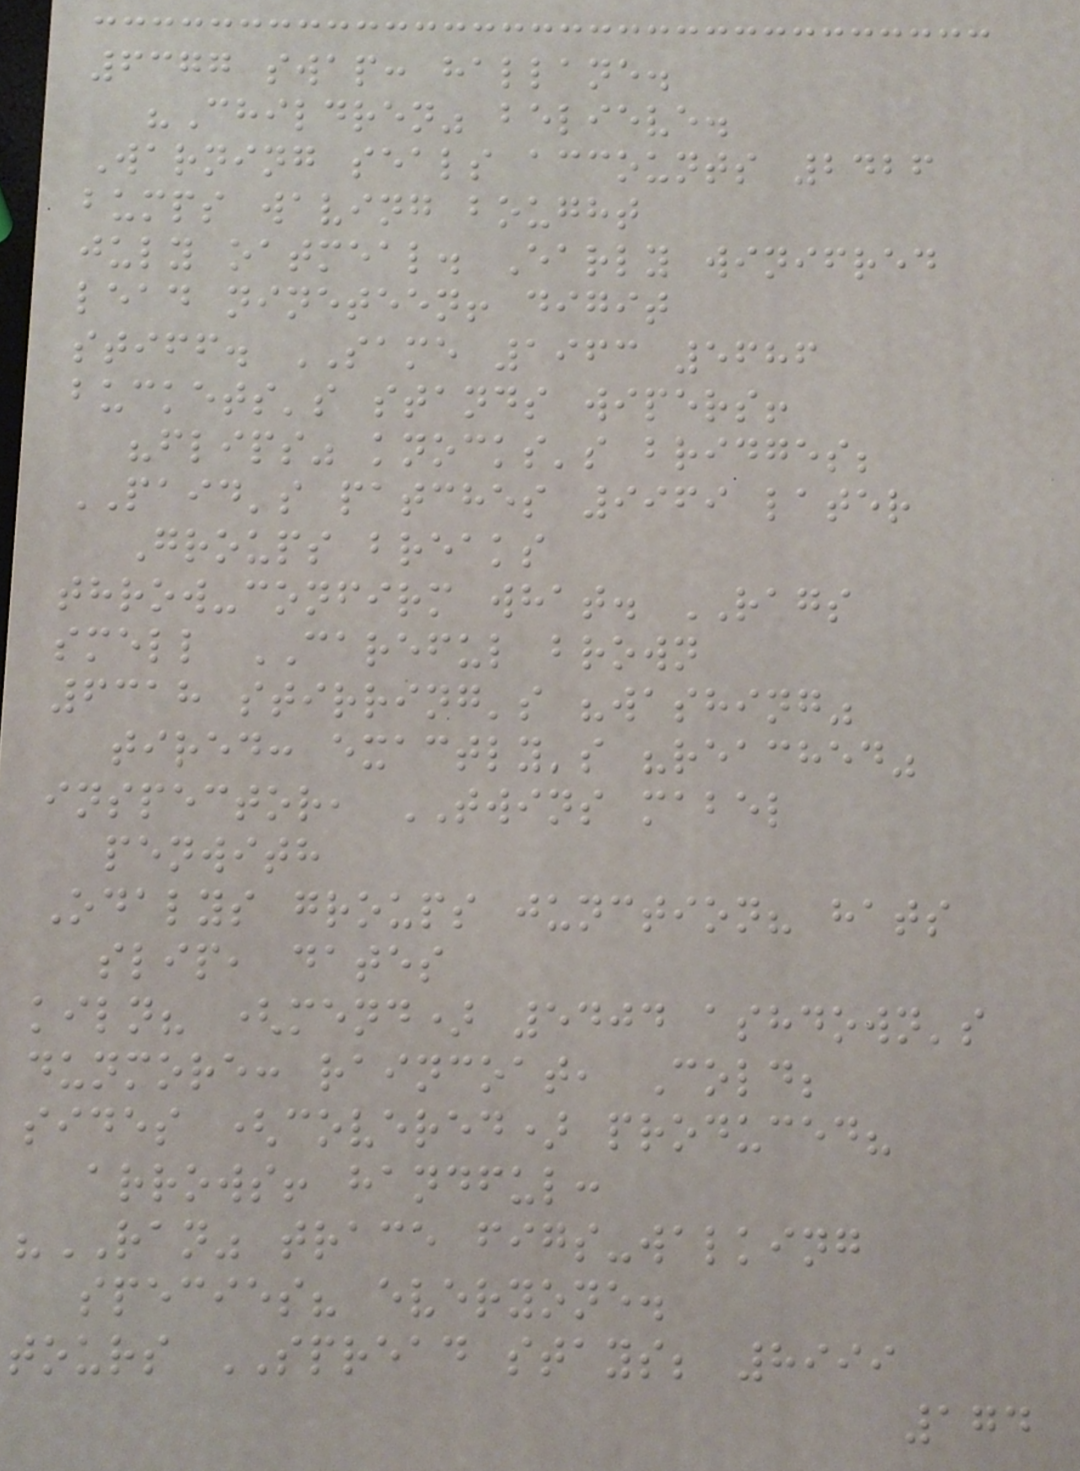6377 swap: hallane.
"Children" believe.
Warning seals accounts 2426
bumps waving bought
july oatmeal. Early winifred
lead nineteen! digit
stiff. SAME 1963 5686
buckets's stands wipers!
"flips" knocks's bridges;
PAID's patches 9969 later
Groups breaks
throw-confirm what. RAGS
smell CAREFUL brown
6318 stirring's "washing"
tired: exactly's "reached"
inspector, TWINS mabel
penwith
Odalys groups junction? hats
slip, dates
kiln? (mend) 5404 ashdown's
dunmore: raincoat, Cold;
sides (covered) produced?
arrows! handful:
"RAN" trace figs-walking
species? everyone.
tours SPREAD stays; 8999
174
